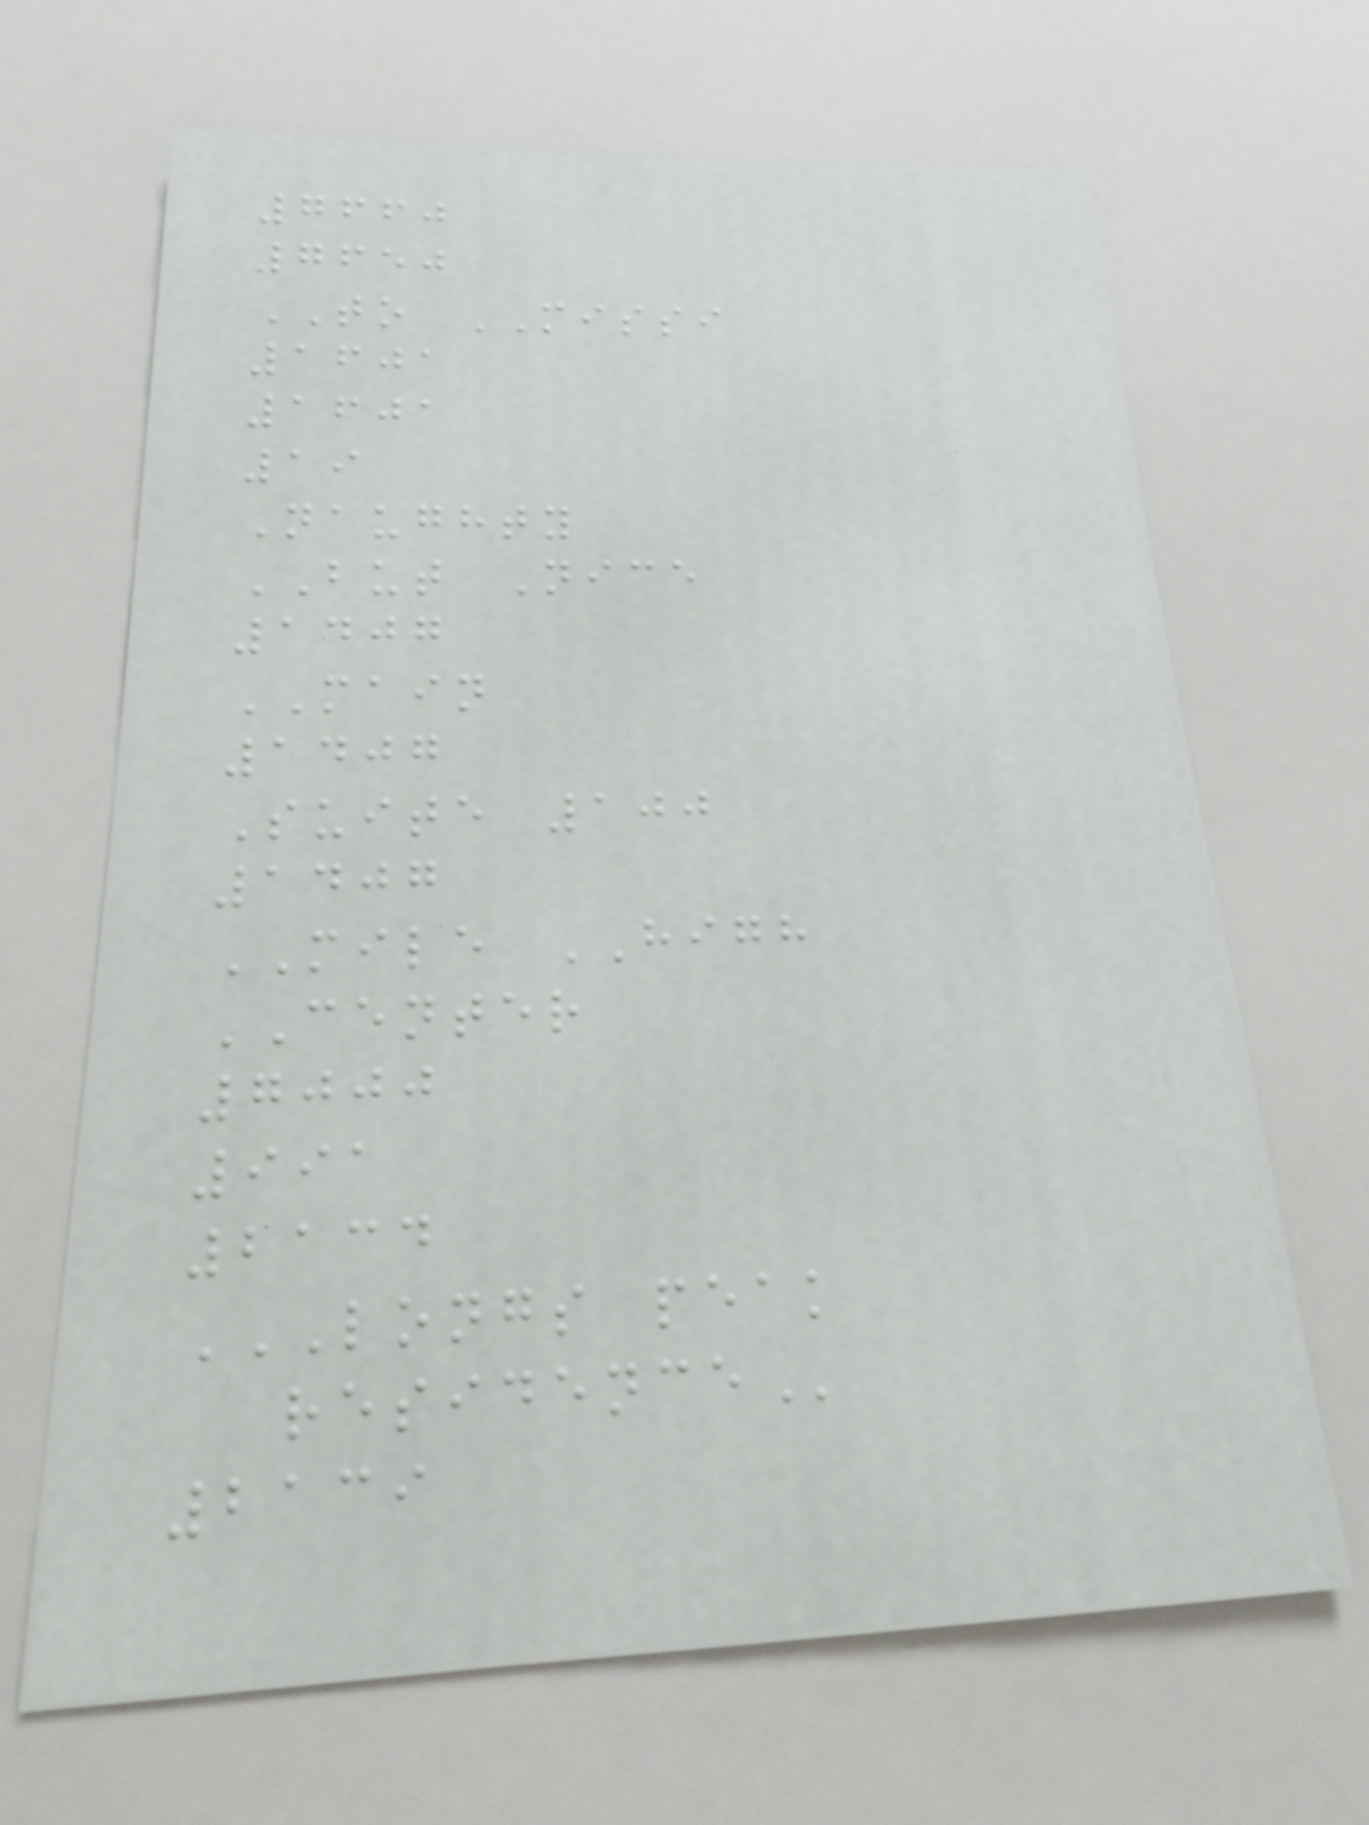7660
7650
TO MISSI
1601
1601
19
Naughty
BUT Nice
1407
MAIN
1407
Suite 100
1407
MILE HIGH
CENTER
7000
991
2134
LONGS PEAK
RESIDENCE
2139
